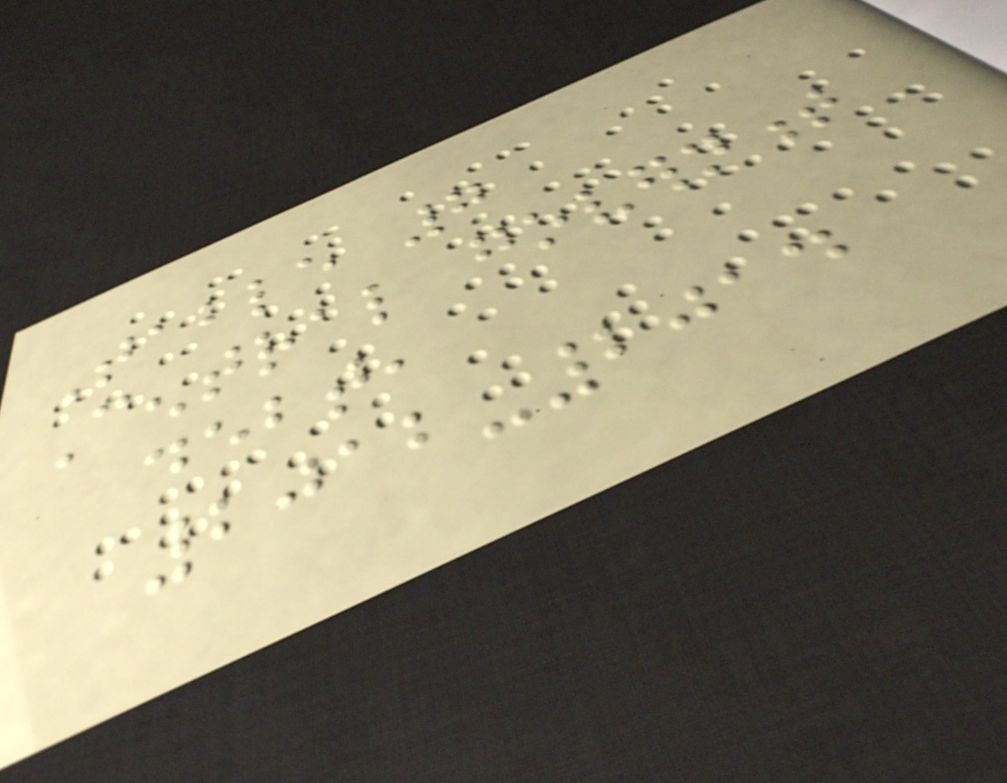Table 7
Central government
debt,
2012-2014
